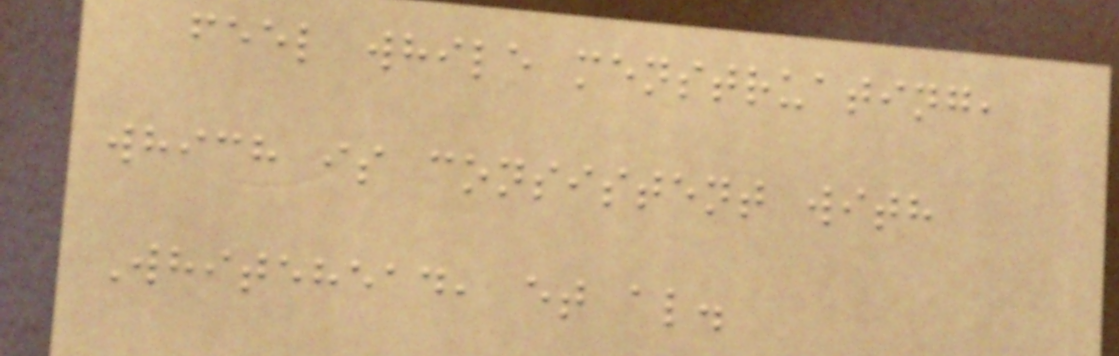feel while menstruating,
which is consistent with
Whitehead, et al.
